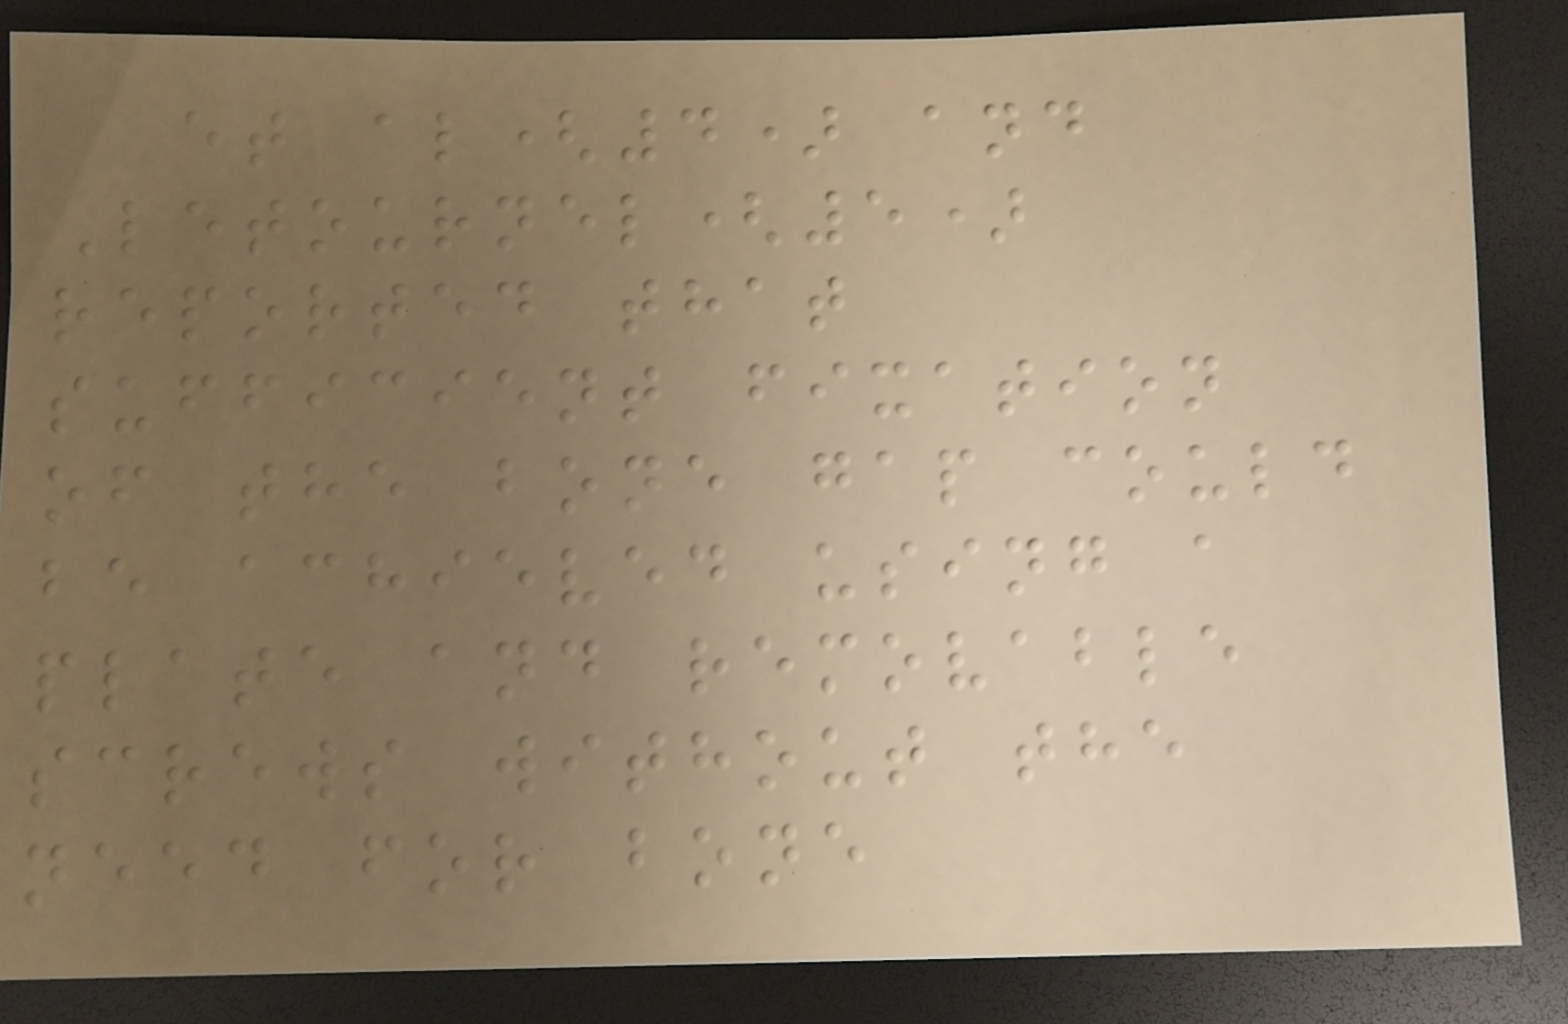et al(4) and
Letournel(5)
reported that
sufficient fixation
of the bone gap could
be achieved using a
plate and removable
screws without the
need for bone
